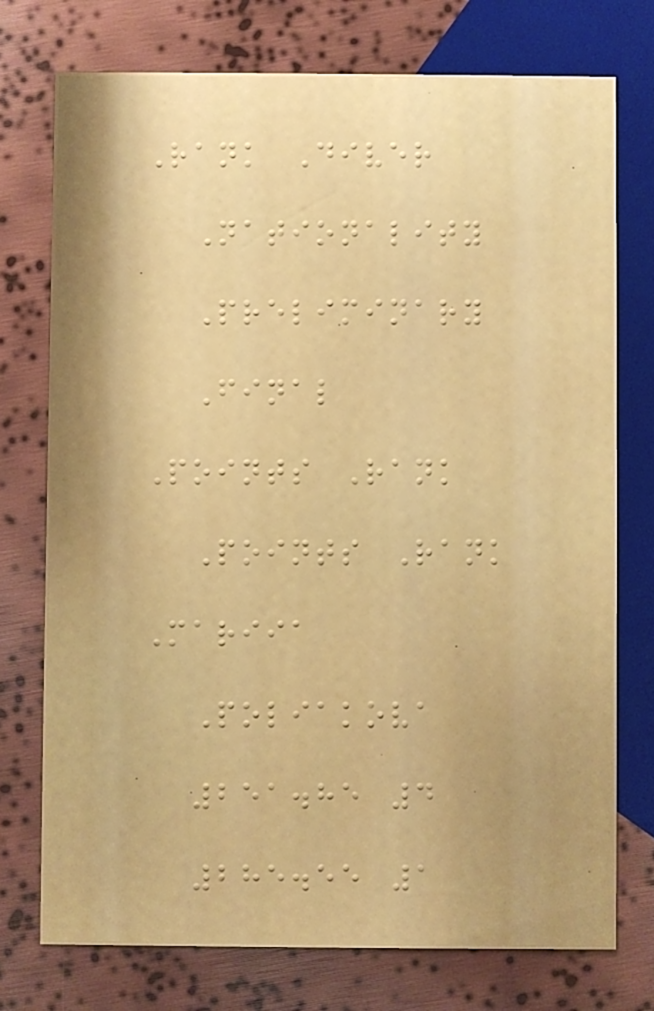Rank Diver
Nationality
Preliminary
Final
Points Rank
Points Rank
Mariia
Poliakova
251.85 4
285.55 1
